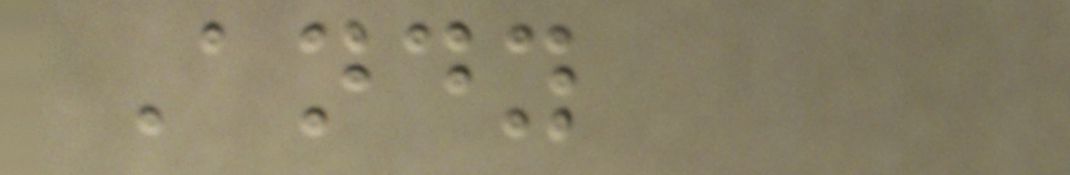Andy
